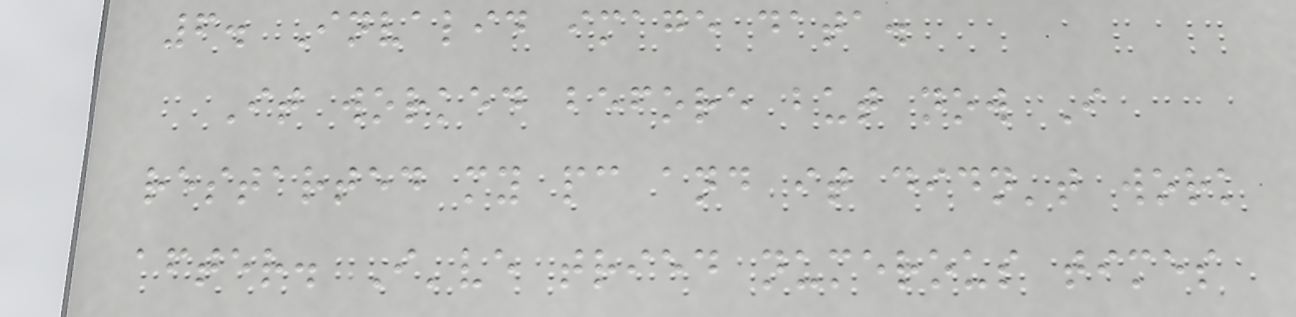6. Invalid image data.
It worked before but now I
restarted my pc and it didn't work
after. I've tried numerous times
